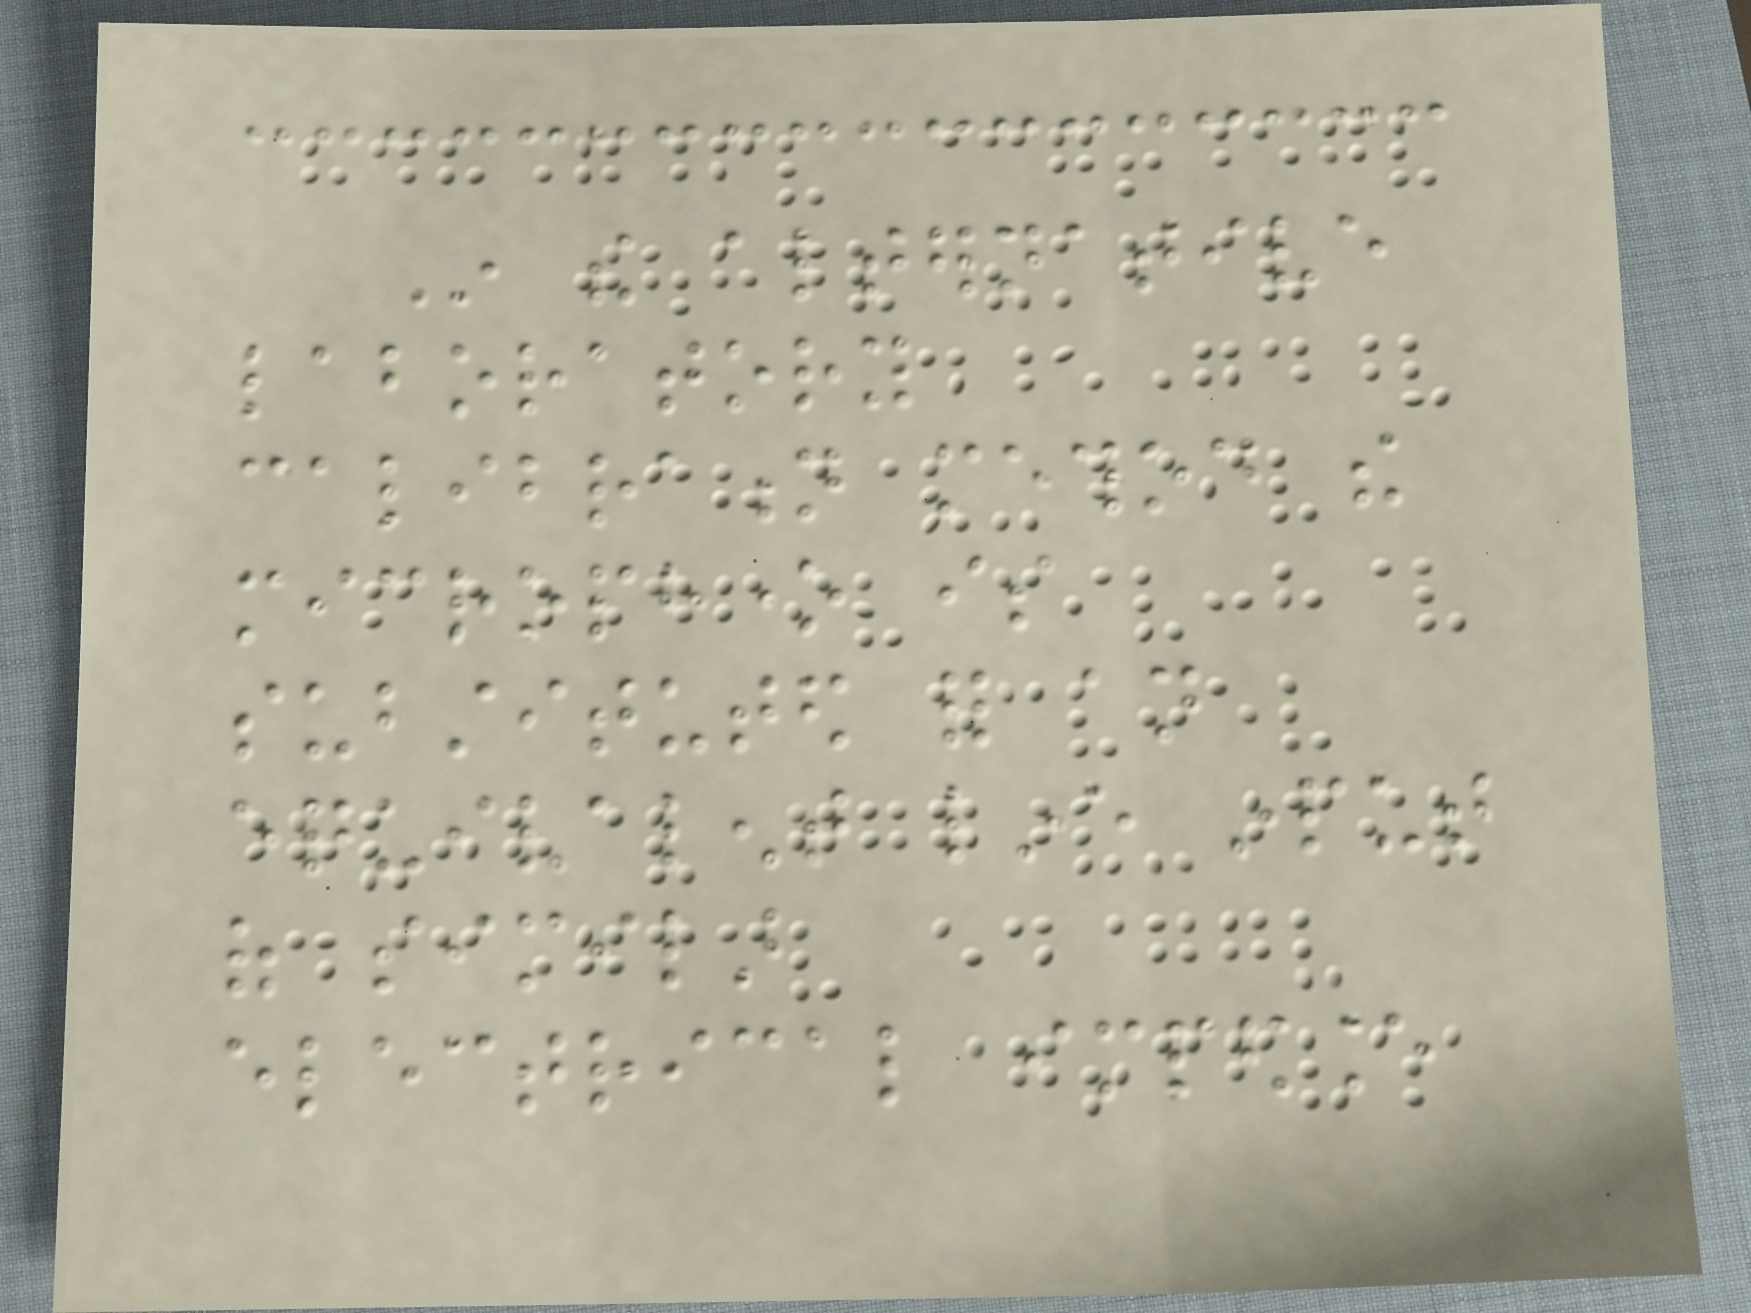In the alternative
laboratory
calibration method the
microphone is
substituted for an
equivalent line input
of similar
electrical impedance
